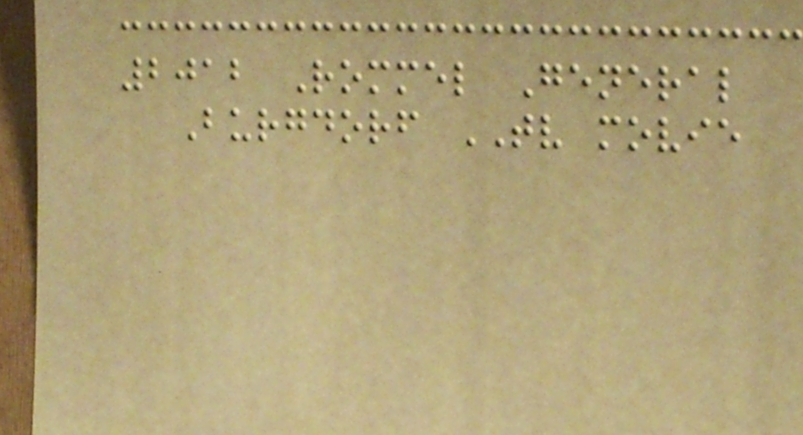2012 Rommel General
Burgdorf TV movie
